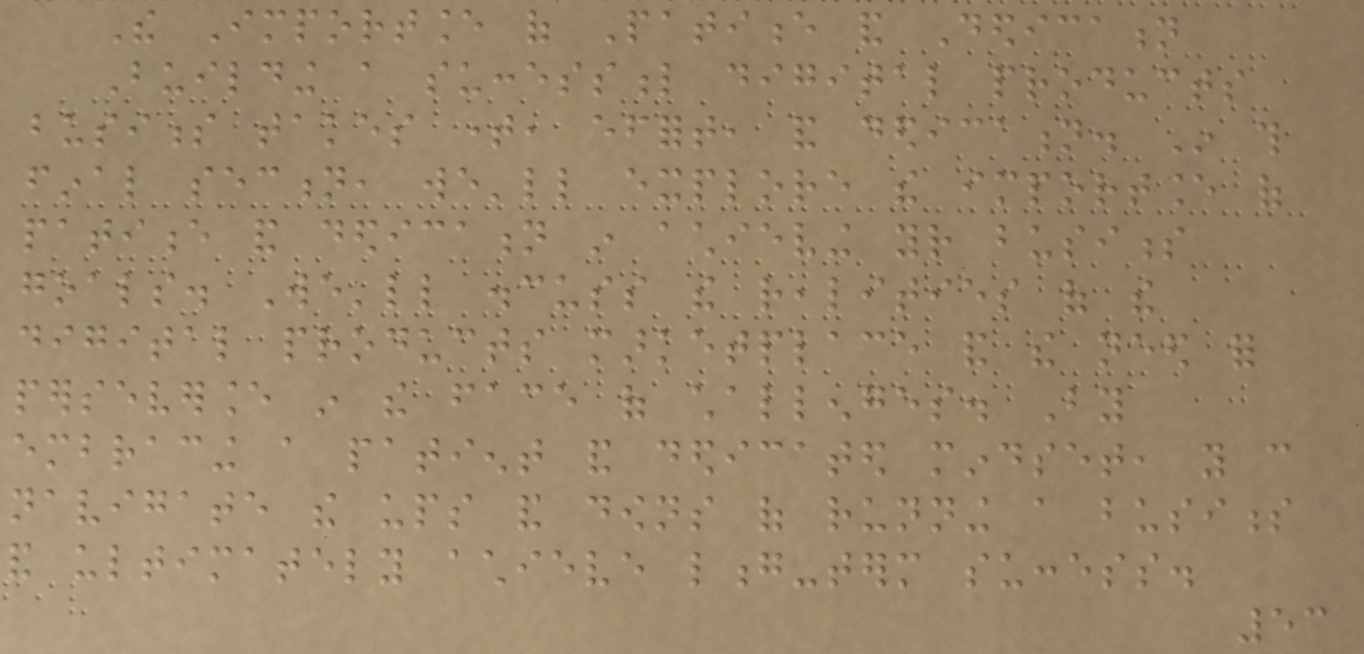The Importance of Patience and Dedication
Building a successful digital products
business takes time, effort, and dedication. In this
final section, we'll explore the importance of
patience and dedication in achieving your business
goals. We'll discuss the realities of the
digital products marketplace and the need for
perseverance in the face of challenges. By
embracing a patient and dedicated mindset, you can
navigate the ups and downs of running a business
and ultimately achieve long-term success.
53
